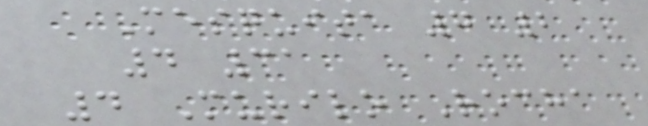Mesquita 7 2
4 31
4 Murilo Rocha
